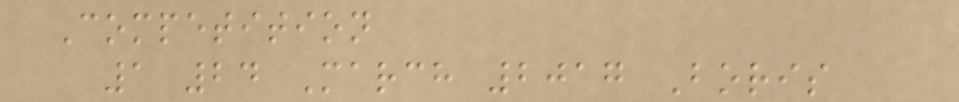Competition
1 24 March 2017 Boris
